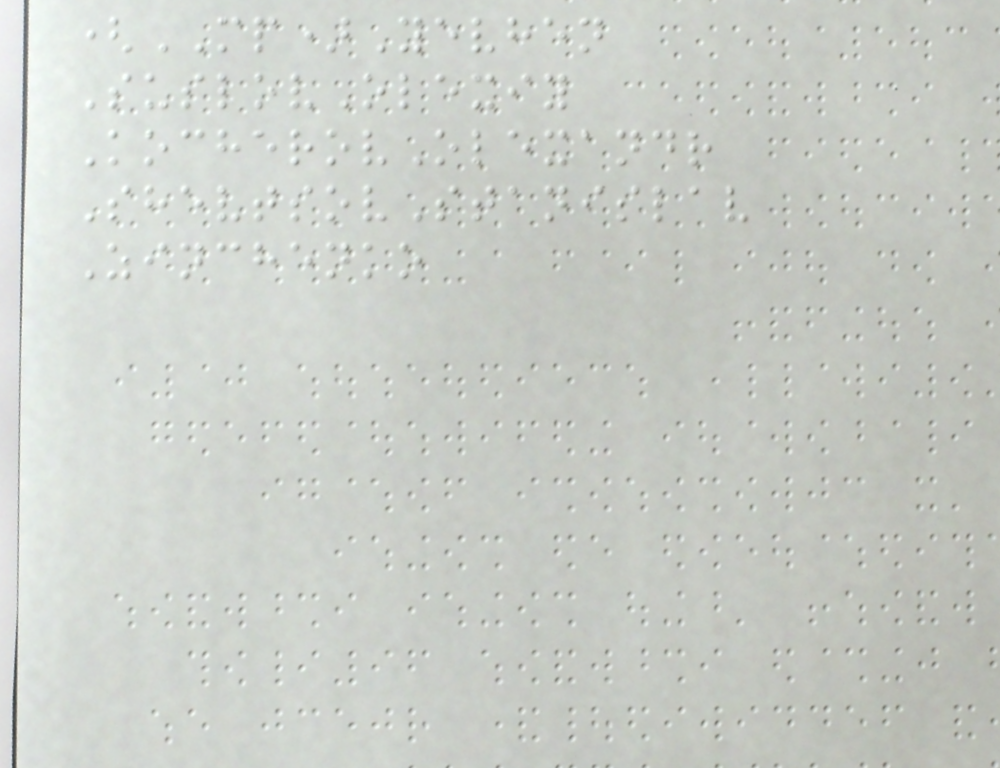(MP)Yevhen
SuslovOlexiy
KocherovOlexandr
ShevtsovStanislav
Zinchenko
